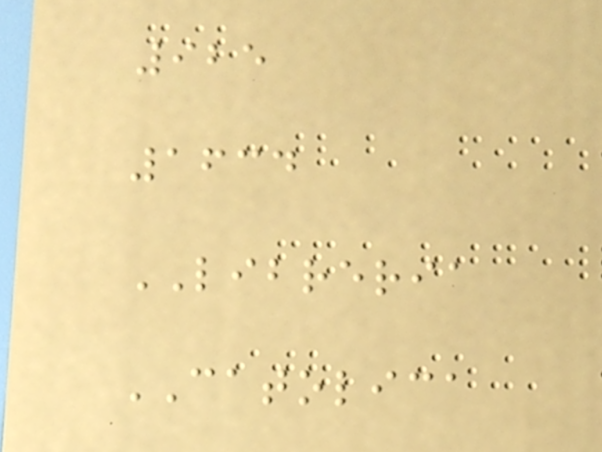925
1634
LIBRERIA
CATOLICA
